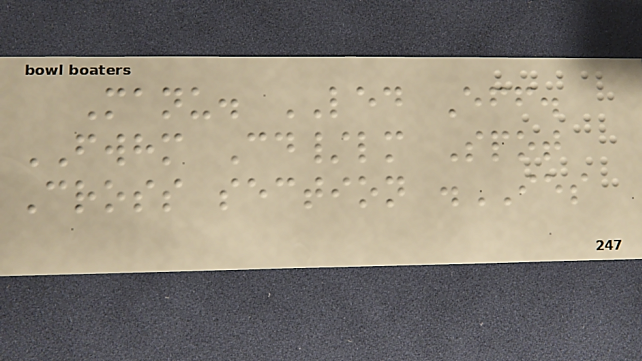Manu. LED Eff.
FWHM Cd/lm Spot
Cross section .IES
